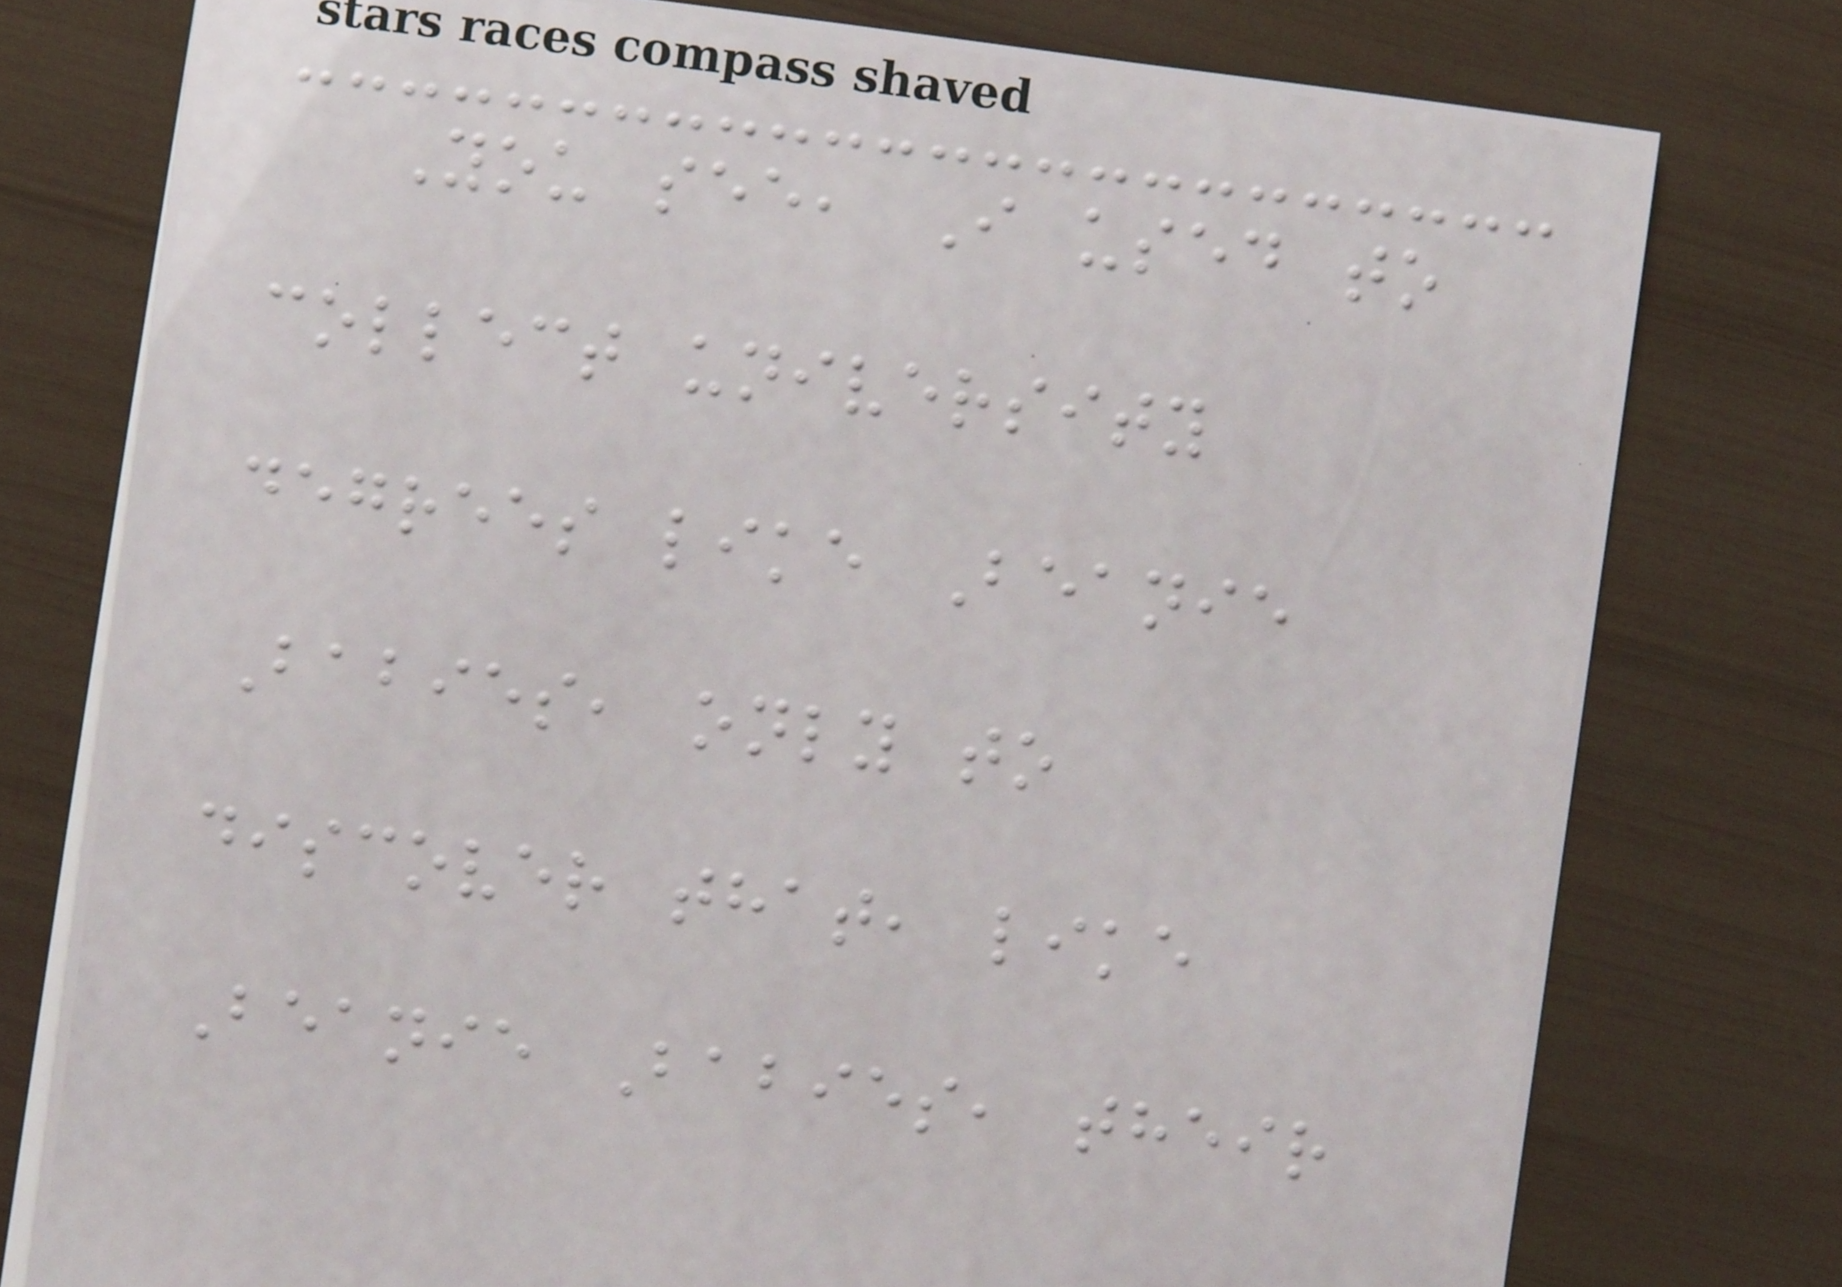You see, I used to
collect university
degrees like Beanie
Babies, only to
discover that, like
Beanie Babies, their
